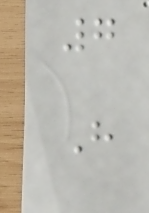7
H
